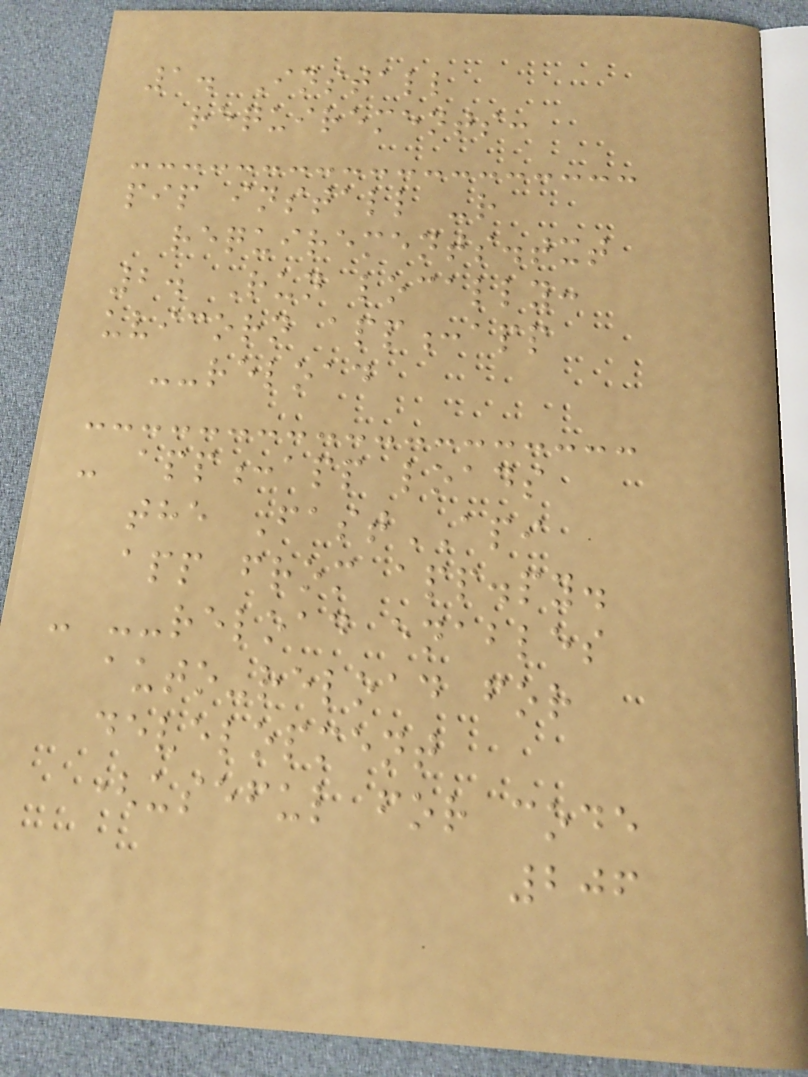1. Install
requirements:
pip install -r
requirements.txt
2. Run locally:
uvicorn app:app
--reload
- app:app loads
the FastAPI
app from app.py.
- --reload enables
auto-reload for
development
(useful for code
206
